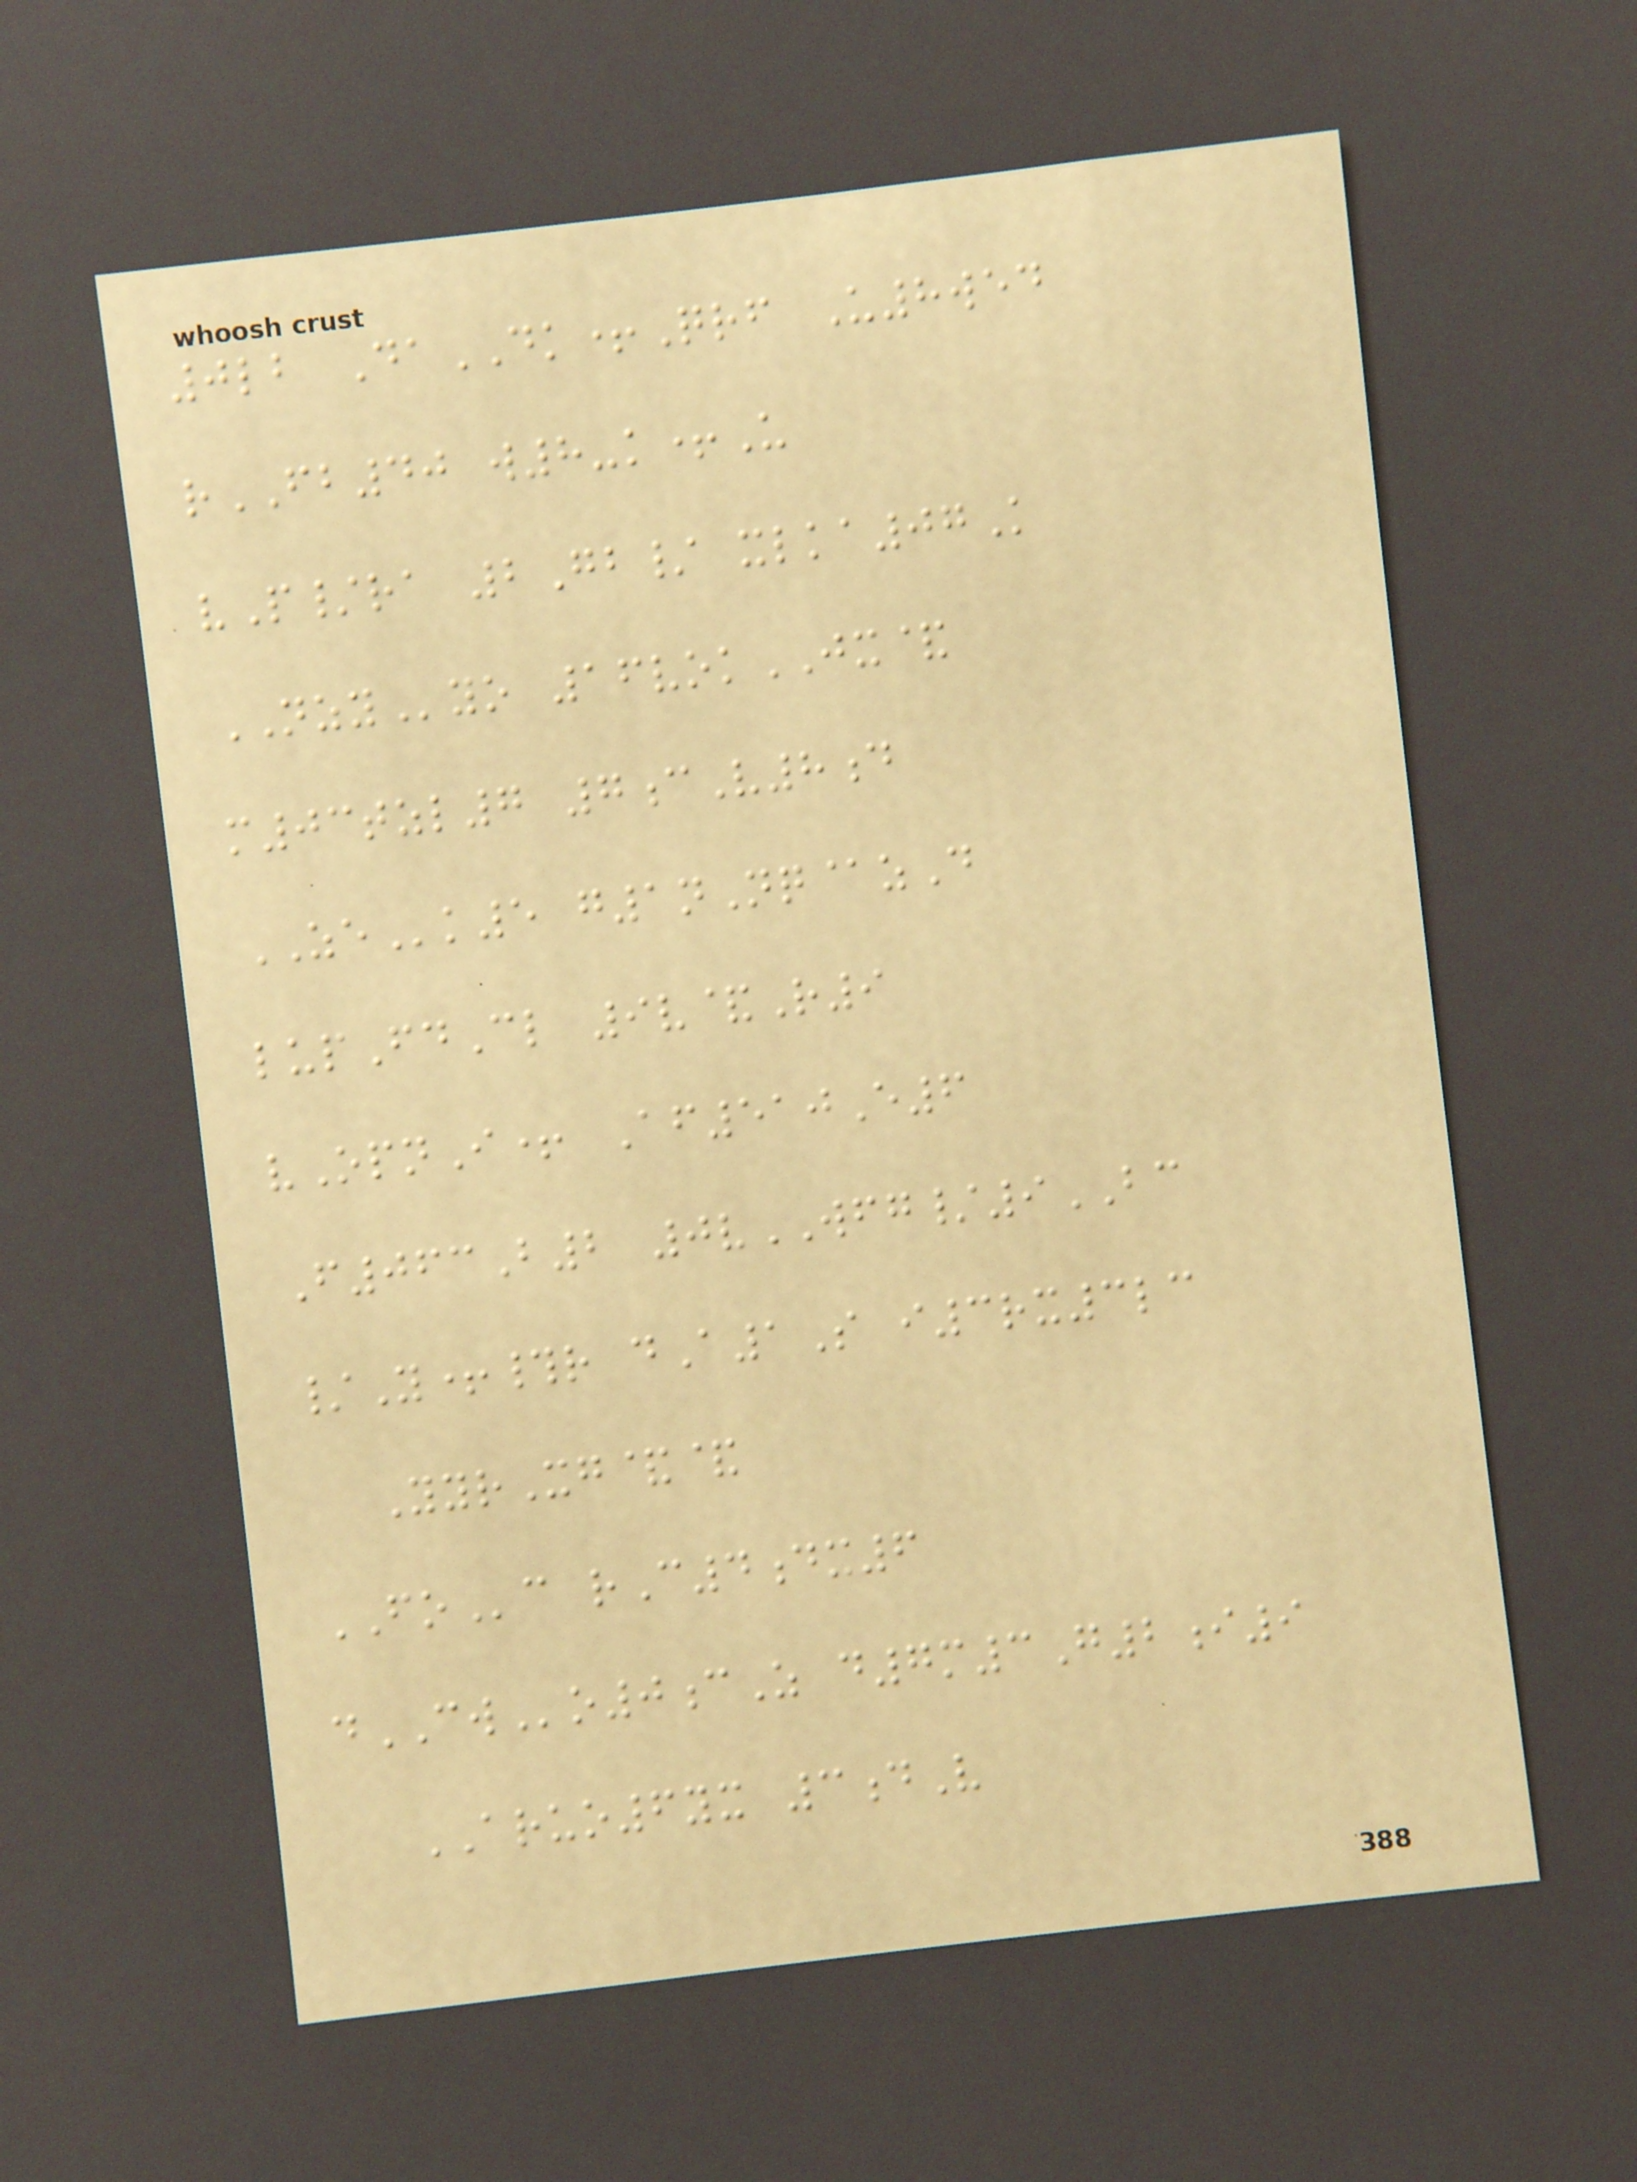0lb DaDK+Qrf U8wed
rFB40 w8-k+U
vP/ra 2Gb/ xlka07K
NZYyo 16vokJX&
m03tzl7 7cV8d
ZEk5 g1nNq@zD
lupFdCl 9v&R9
vOpnI+ Af510E6
F063B2 0vWFG/9BC
/Y+#r dA1S i3rx3lc
YyrXg&&
FOc rC4dx6
dCWo0cZ d7m3G2i9
ARUO6yx 3dV
